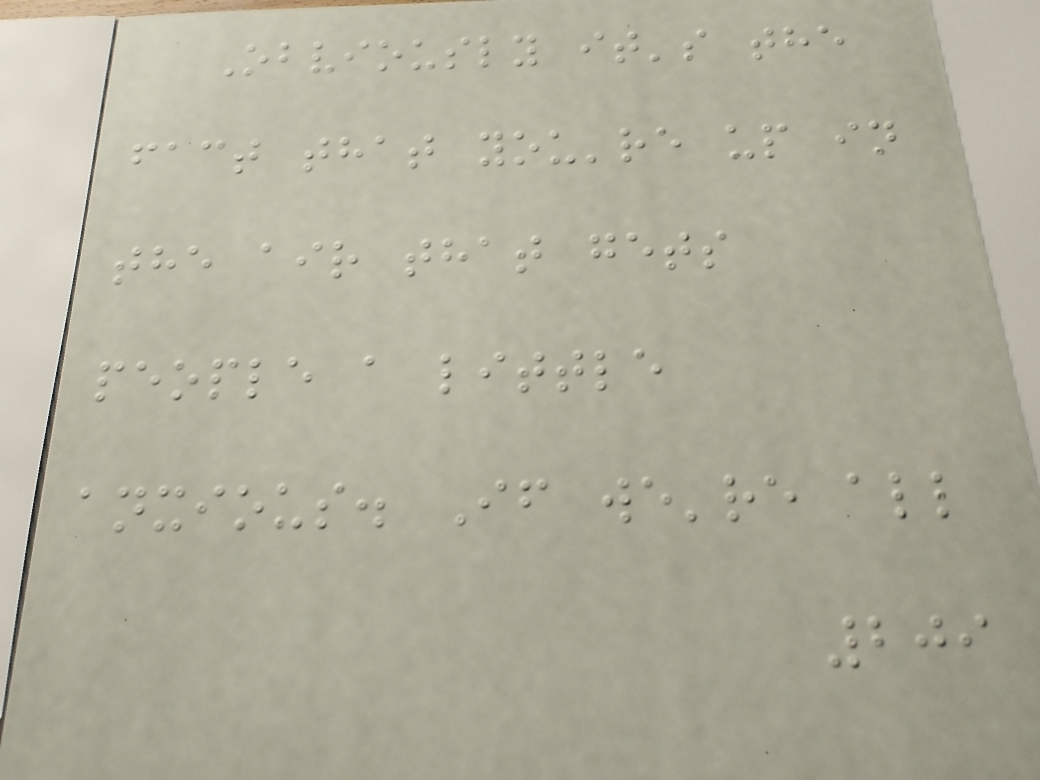Obviously it's the
fact that you're up in
the air that gets
people a little
anxious. If we're all
209
